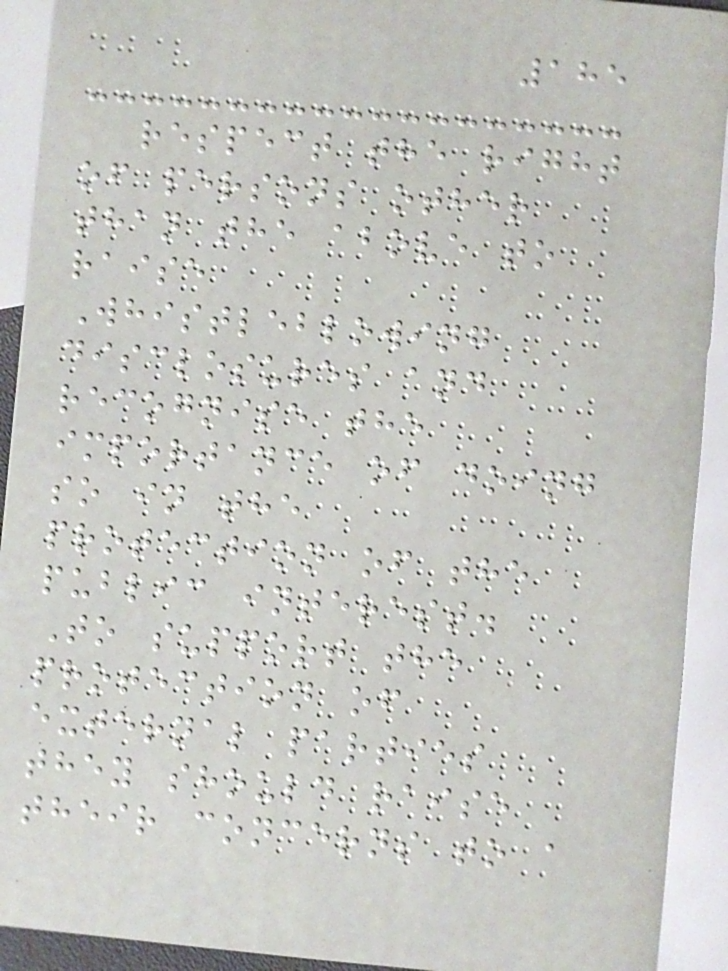185
respect the right
of persons other
than the above to
raise
Whistleblowing
disclosures and
recognise the
importance of doing
so in the
protection of the
public interest.
To support the
protection of
external parties
they should raise
their concerns to a
